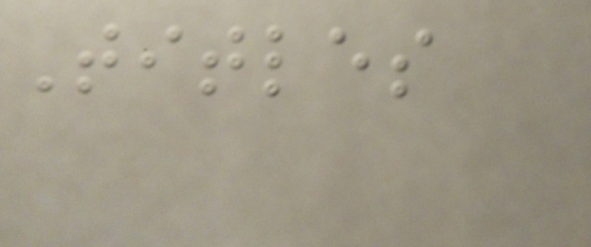Titles
